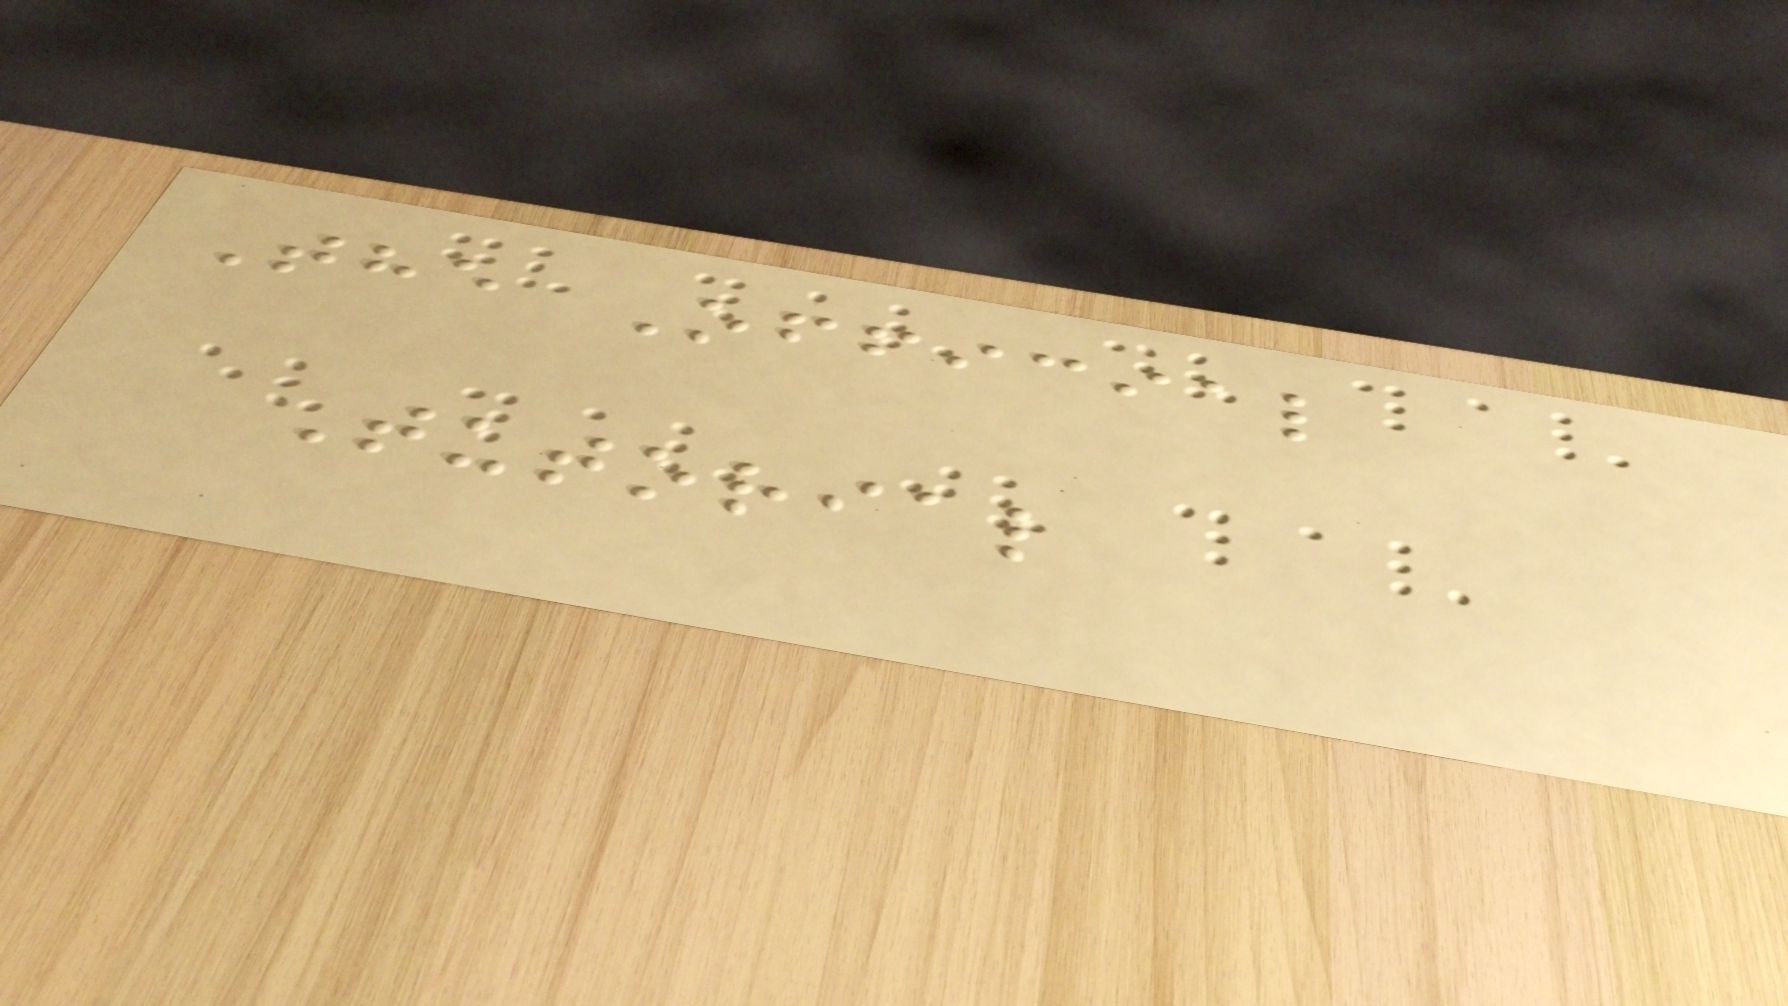The Official
Tutorial
